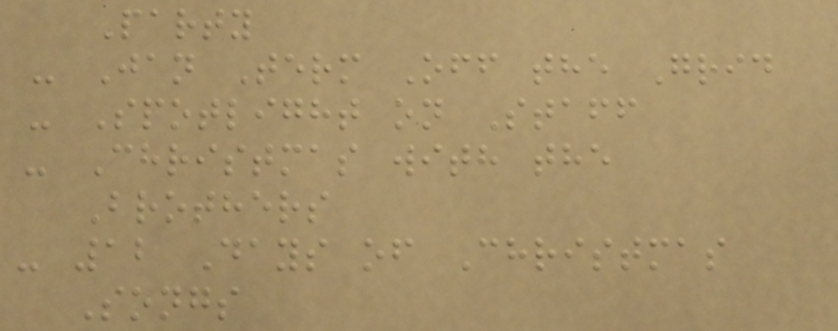Party
- Jan Term Off the Grid
- Spotlight on Staff
- Christmas with the
Brothers
- 12 Days of Christmas
Songs
